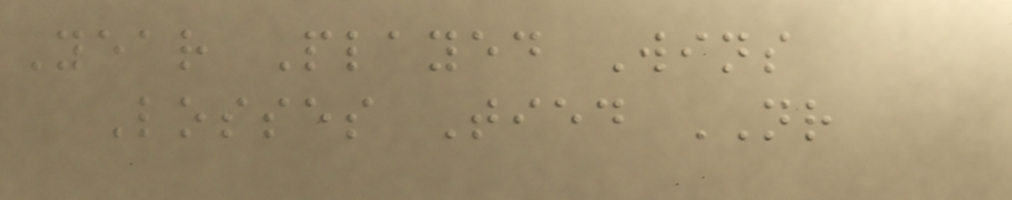Year Played Wins
Losses Tied NR
